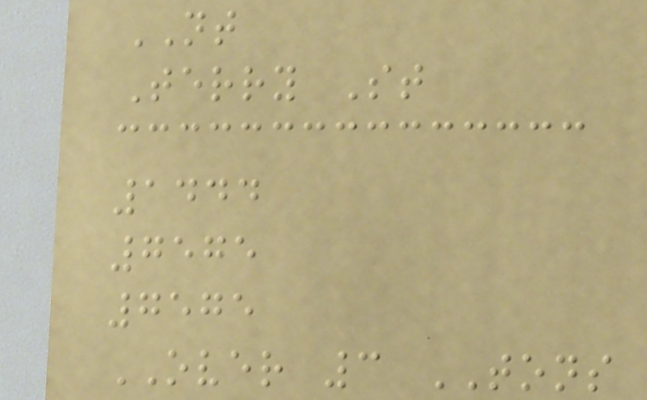NT
Terry St
1444
7575
7575
OVER 3 TONS
